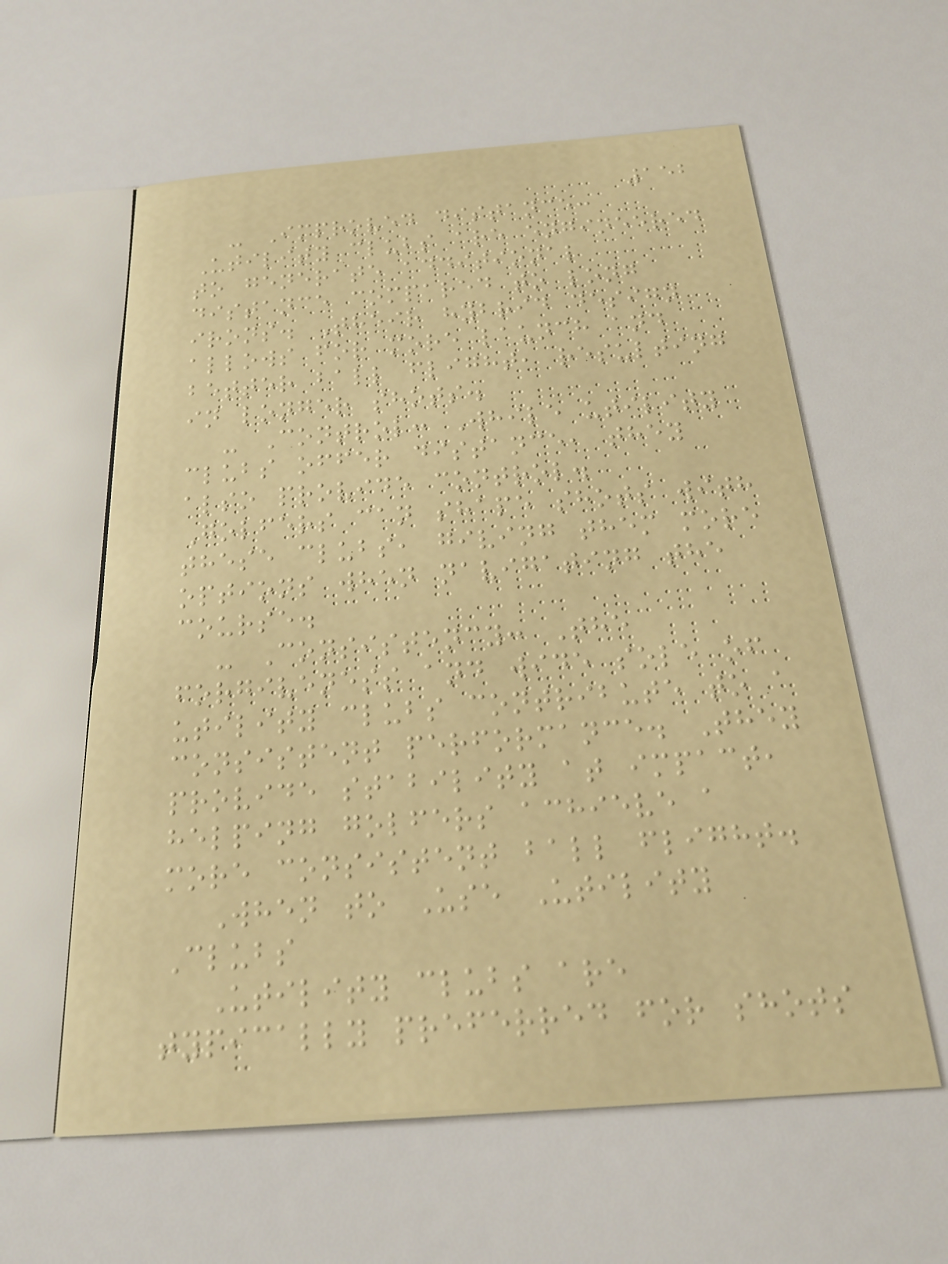152
- Improved distance:
Utility clubs are engineered
to generate additional
distance compared to long
irons. Their hybrid design
allows for more launch and
better ball flight, resulting
in longer shots.
- Control: While utility
clubs offer distance, they
also provide control.
Golfers can shape shots with
these clubs, giving them more
options when navigating the
course.
- Consistency: The
forgiveness and wide sole of
utility clubs contribute to a
consistent performance. They
provide stability at impact,
helping golfers achieve a
more consistent ball flight.
When to Use Utility
Clubs
Utility clubs are
typically preferred for shots
